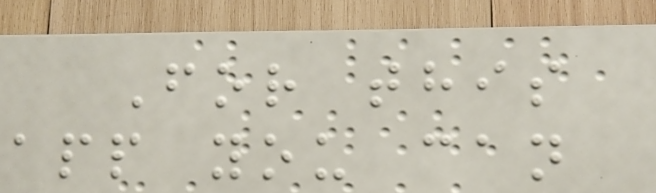For this
app you can
